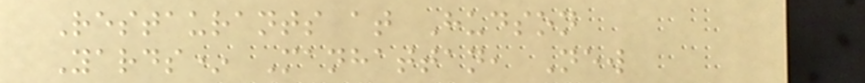Restaurants at Hudson
Yards* Manhattan, New
